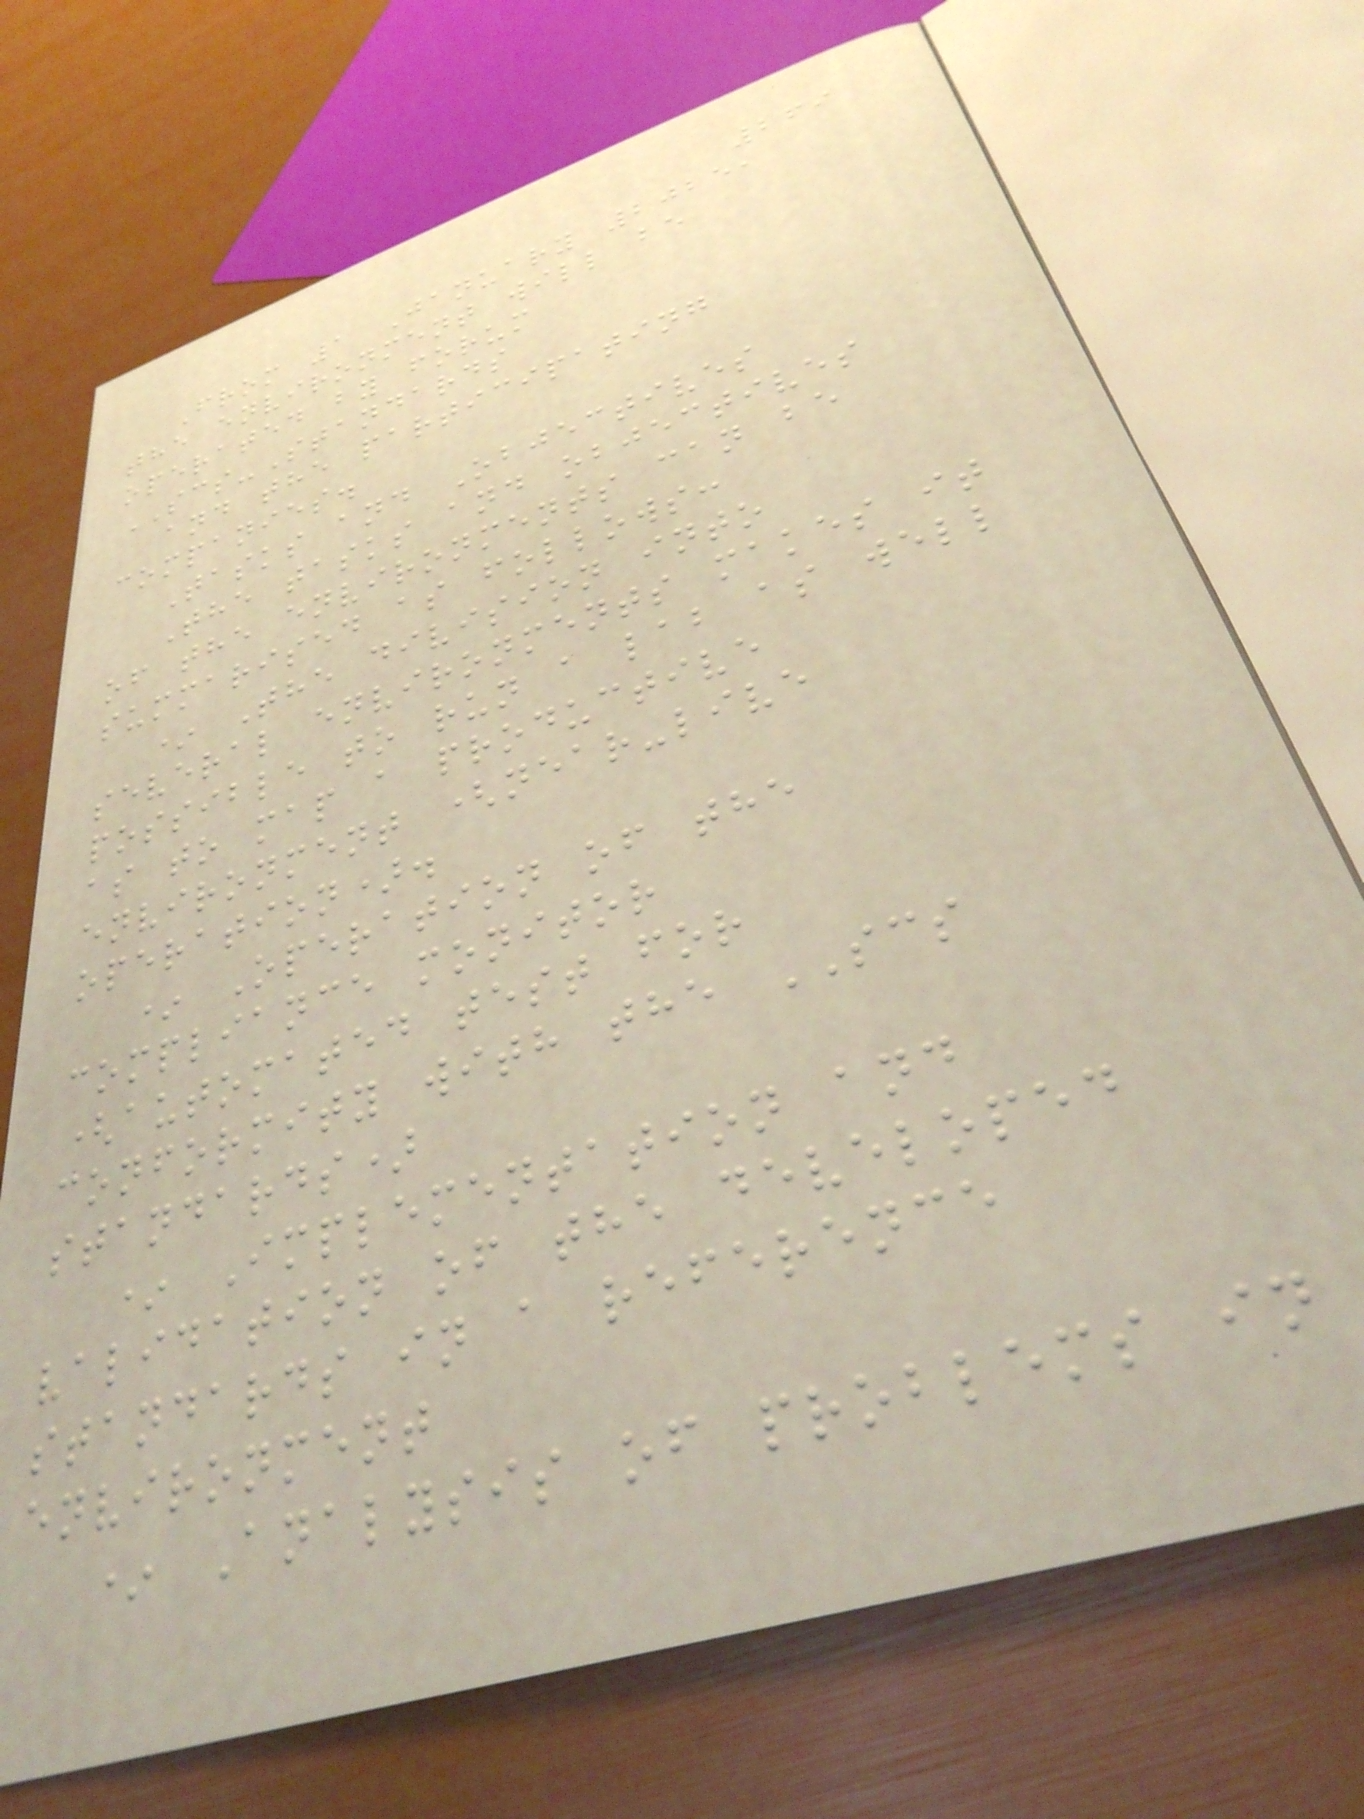269
From 1 January 2025,
the environment will be
operated by forum
SCS-Standards
and the participating
companies.
Tasks and Objectives
The tasks and objectives
of the environments can be
summarised as follows:
* The division into
several environments makes it
possible to run a lab as well
as to map a productive
environment (near-live
operation).
* Operation of the
compliance monitor
(automated test for
conformity with the SCS
standards)
* Implementation and
validation of the developed
standards in a reference
environment
* Analysis of problems in
